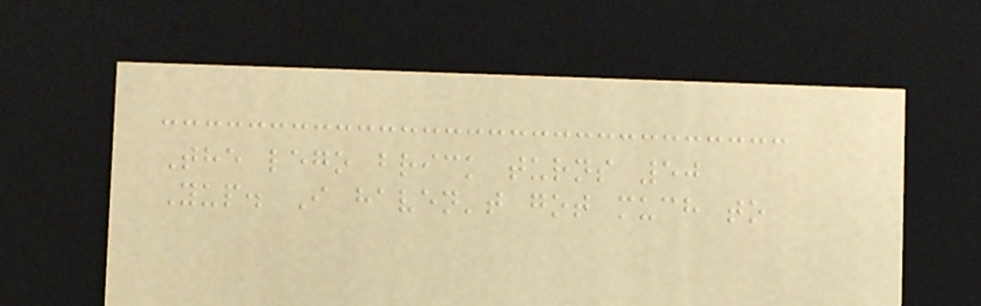The lego brick turns 50
Yup. I haven't got much to
